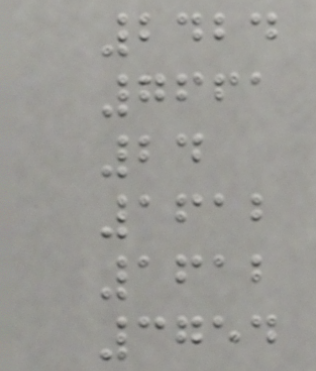2424
7661
24
1612
1612
3754
